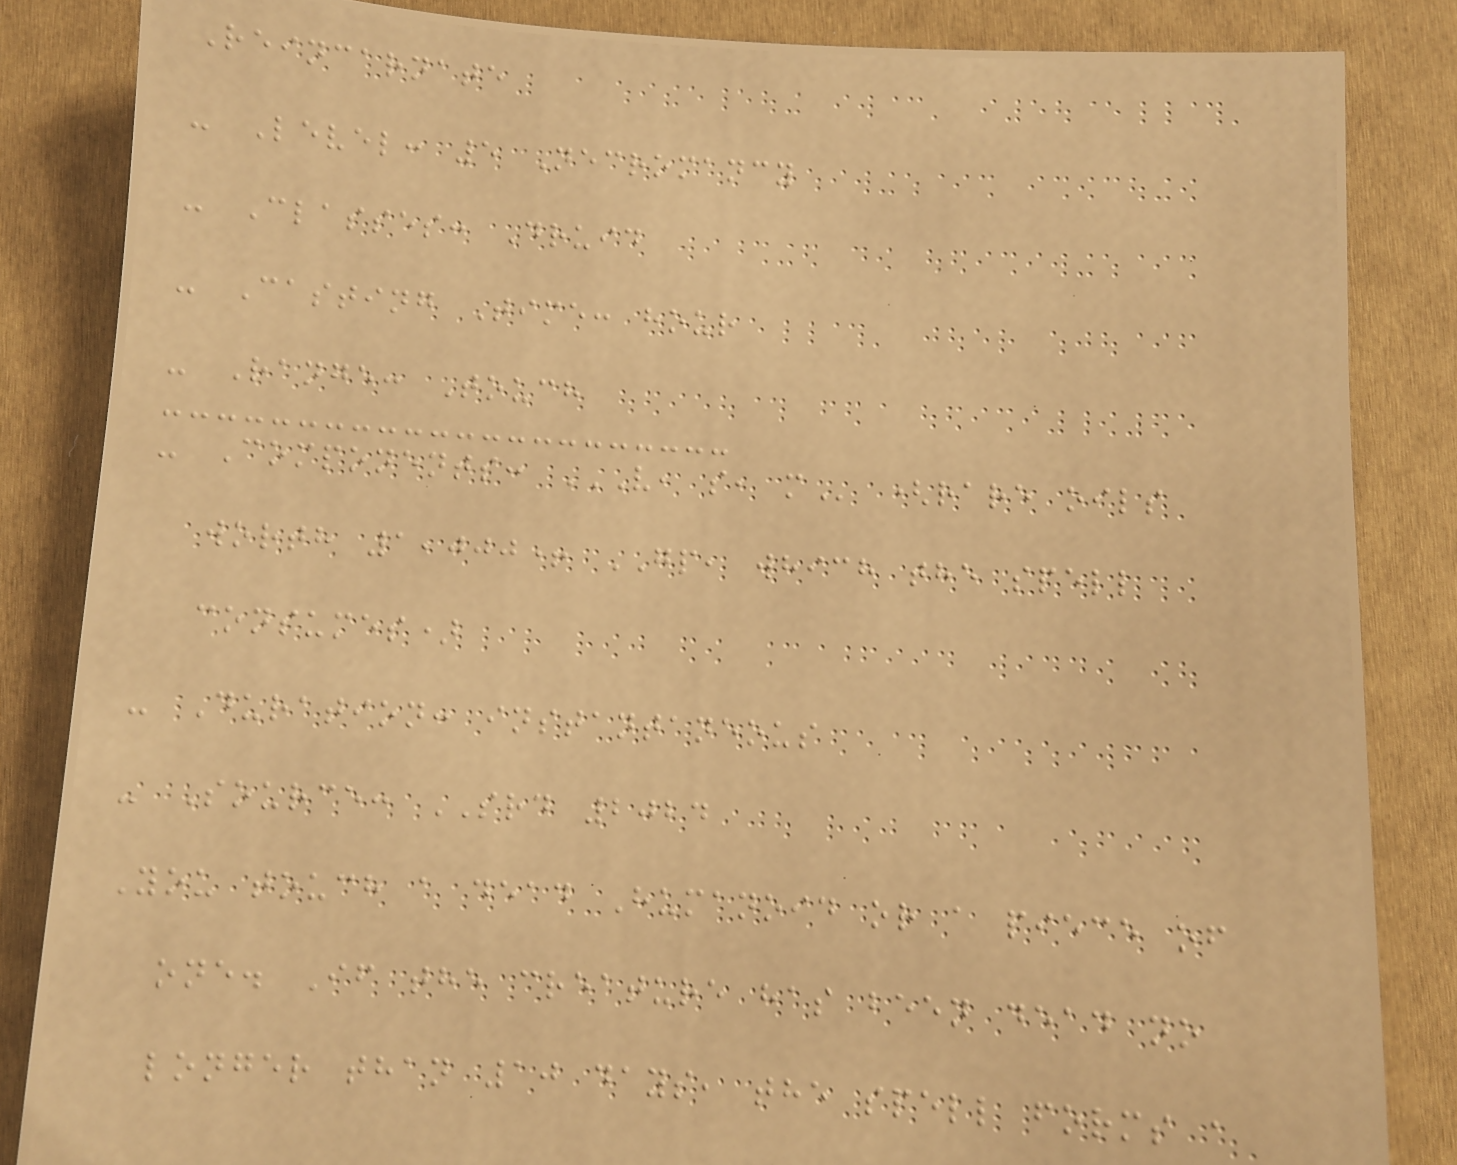Reincarnate
- Level: 5 Necromancy
- Classes: Druid
- Casting Time: hour
- Range: Touch
- Components: V, S, M (rare oils
worth 1,000+ GP, which the spell
consumes)
- Duration: instantaneous
- Source: SRD 2024
You touch a dead Humanoid or a piece of
one. If the creature has been dead no
longer than 10 days, the spell forms a
